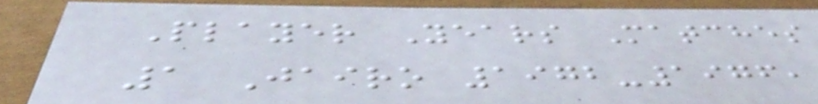Player Years Matches
1 Jairo 1972-1976,
